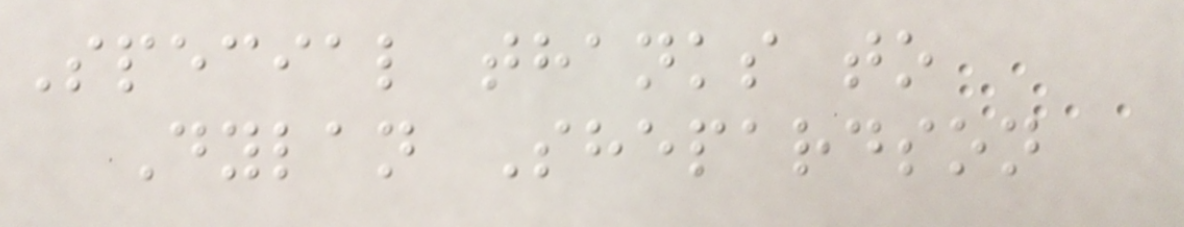Special thanks to
Dylan Shepardson
